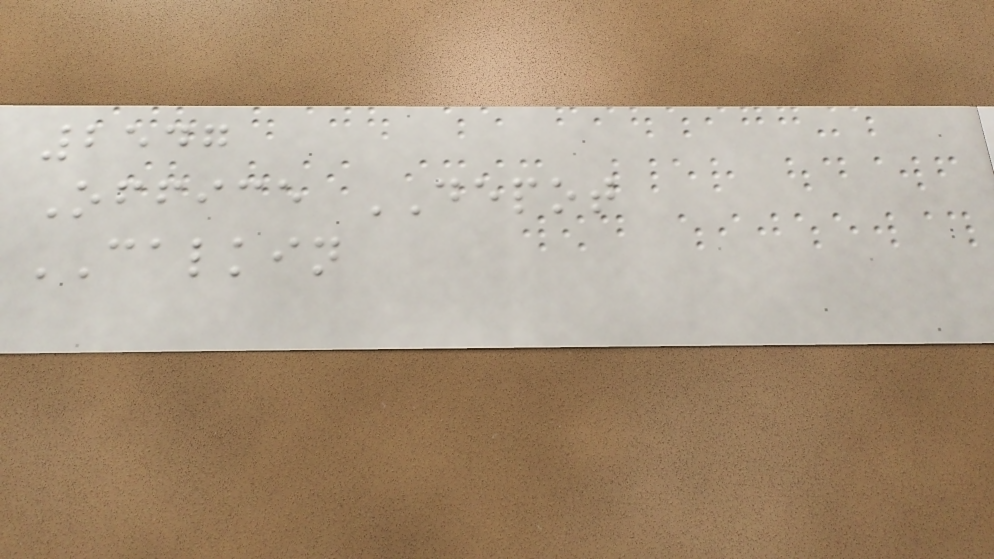2547
Office DEPOT
CALKIN
